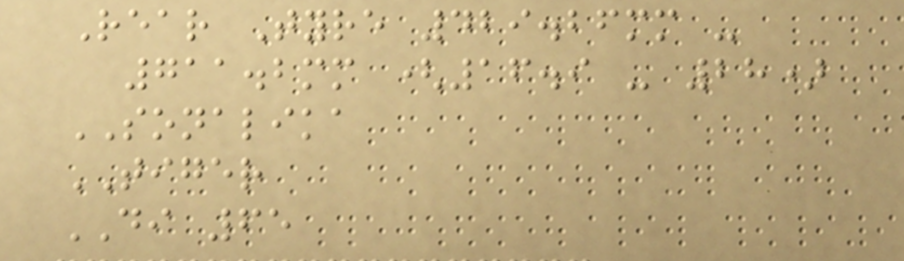Rear Tyre 429.26mm -
711.2mm (16.9 - 28)
SONALIKA
TIGER
DI 65
